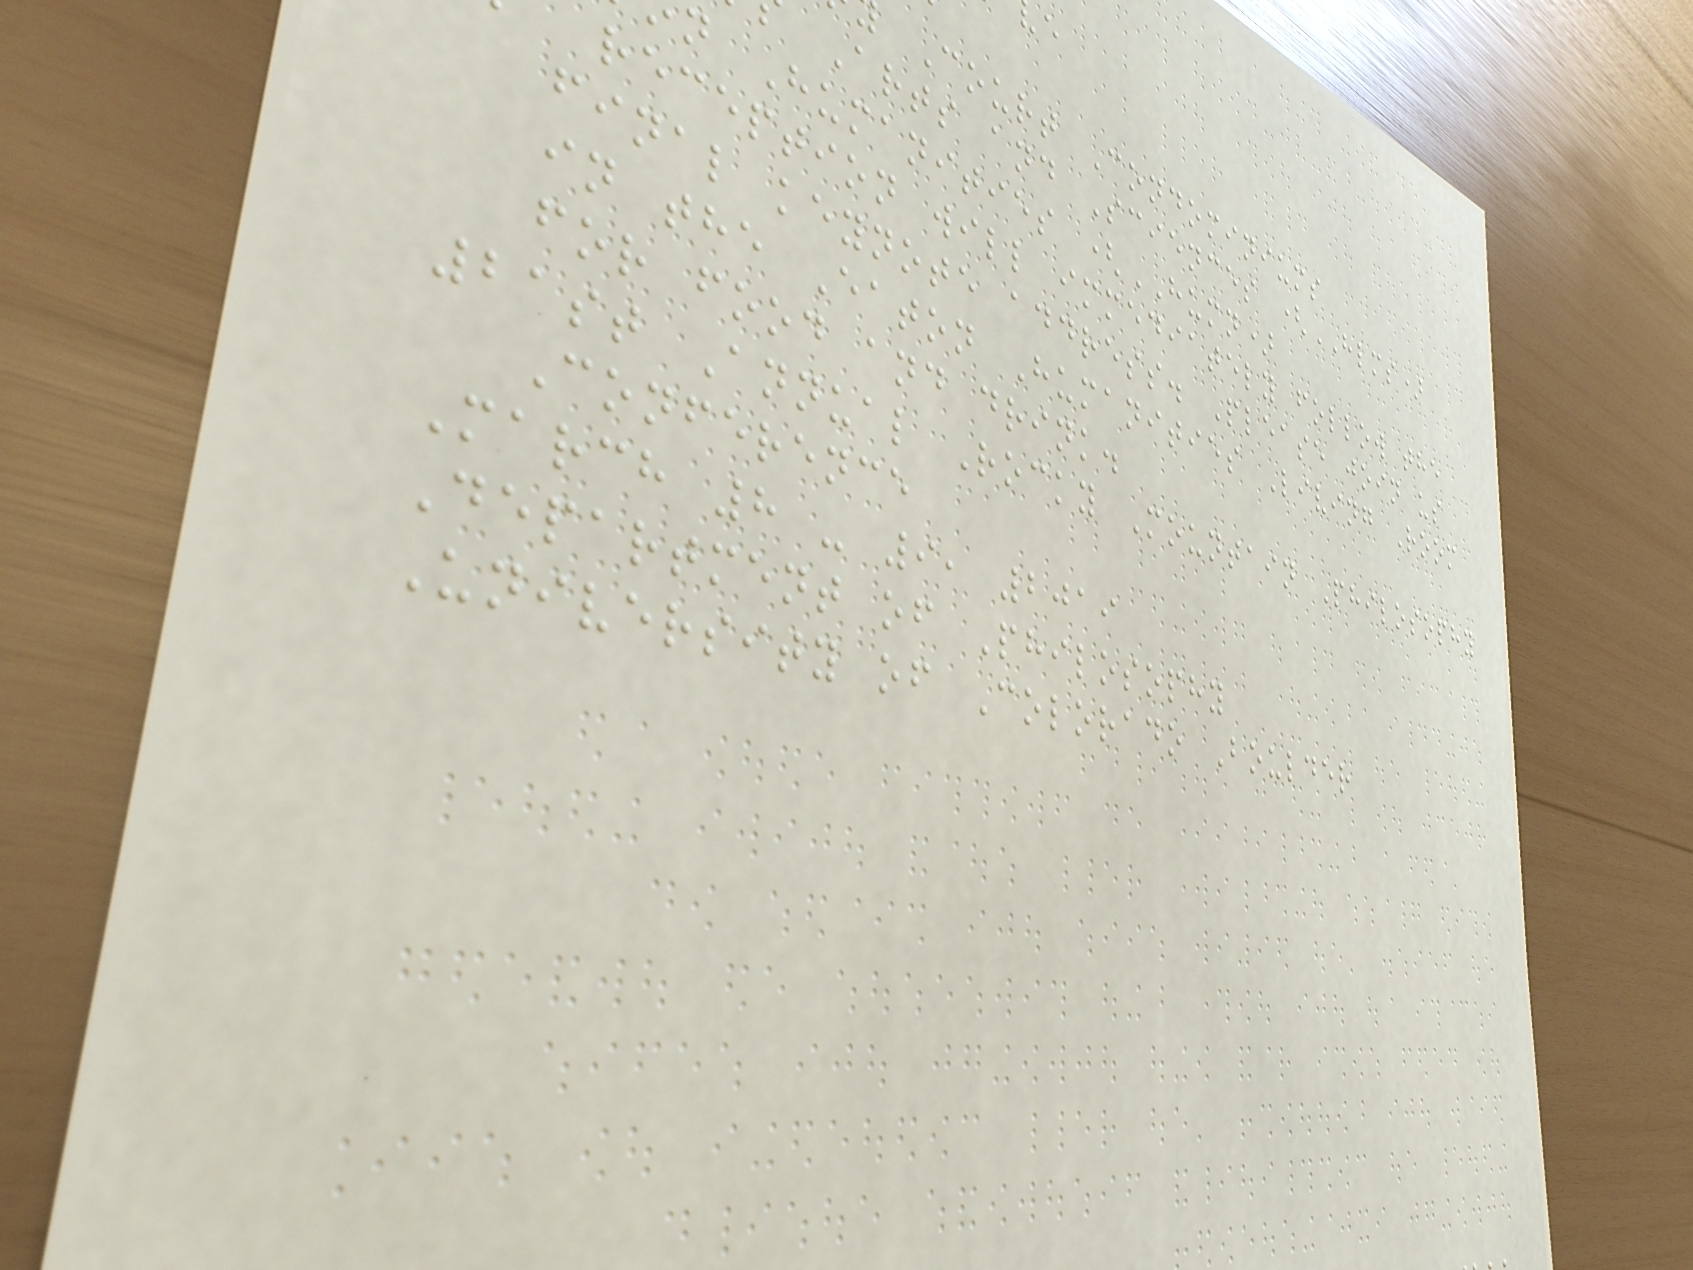Court Condominiums
Arts and Sciences (HLMS)
n Humanities (HUMN)
reception will immediately follow the
final keynote address. Please join us
in the Eaton Humanities Living Room
for food and drink.
21st Annual Rocky Mountain Philosophy
Conference
March 8 - 9, 2019
Department of Philosophy
University of Colorado Boulder
